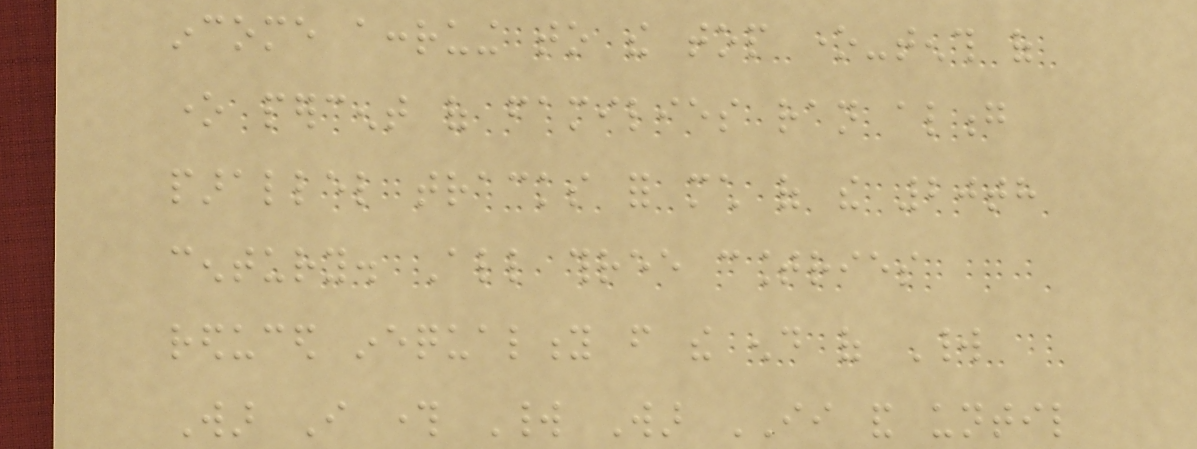income accruing to the top one-tenth of
one percent of families ran along
parallel tracks for much of the 20th
century. All three countries
reduced inequality from the end of World
War I through World War II and until
